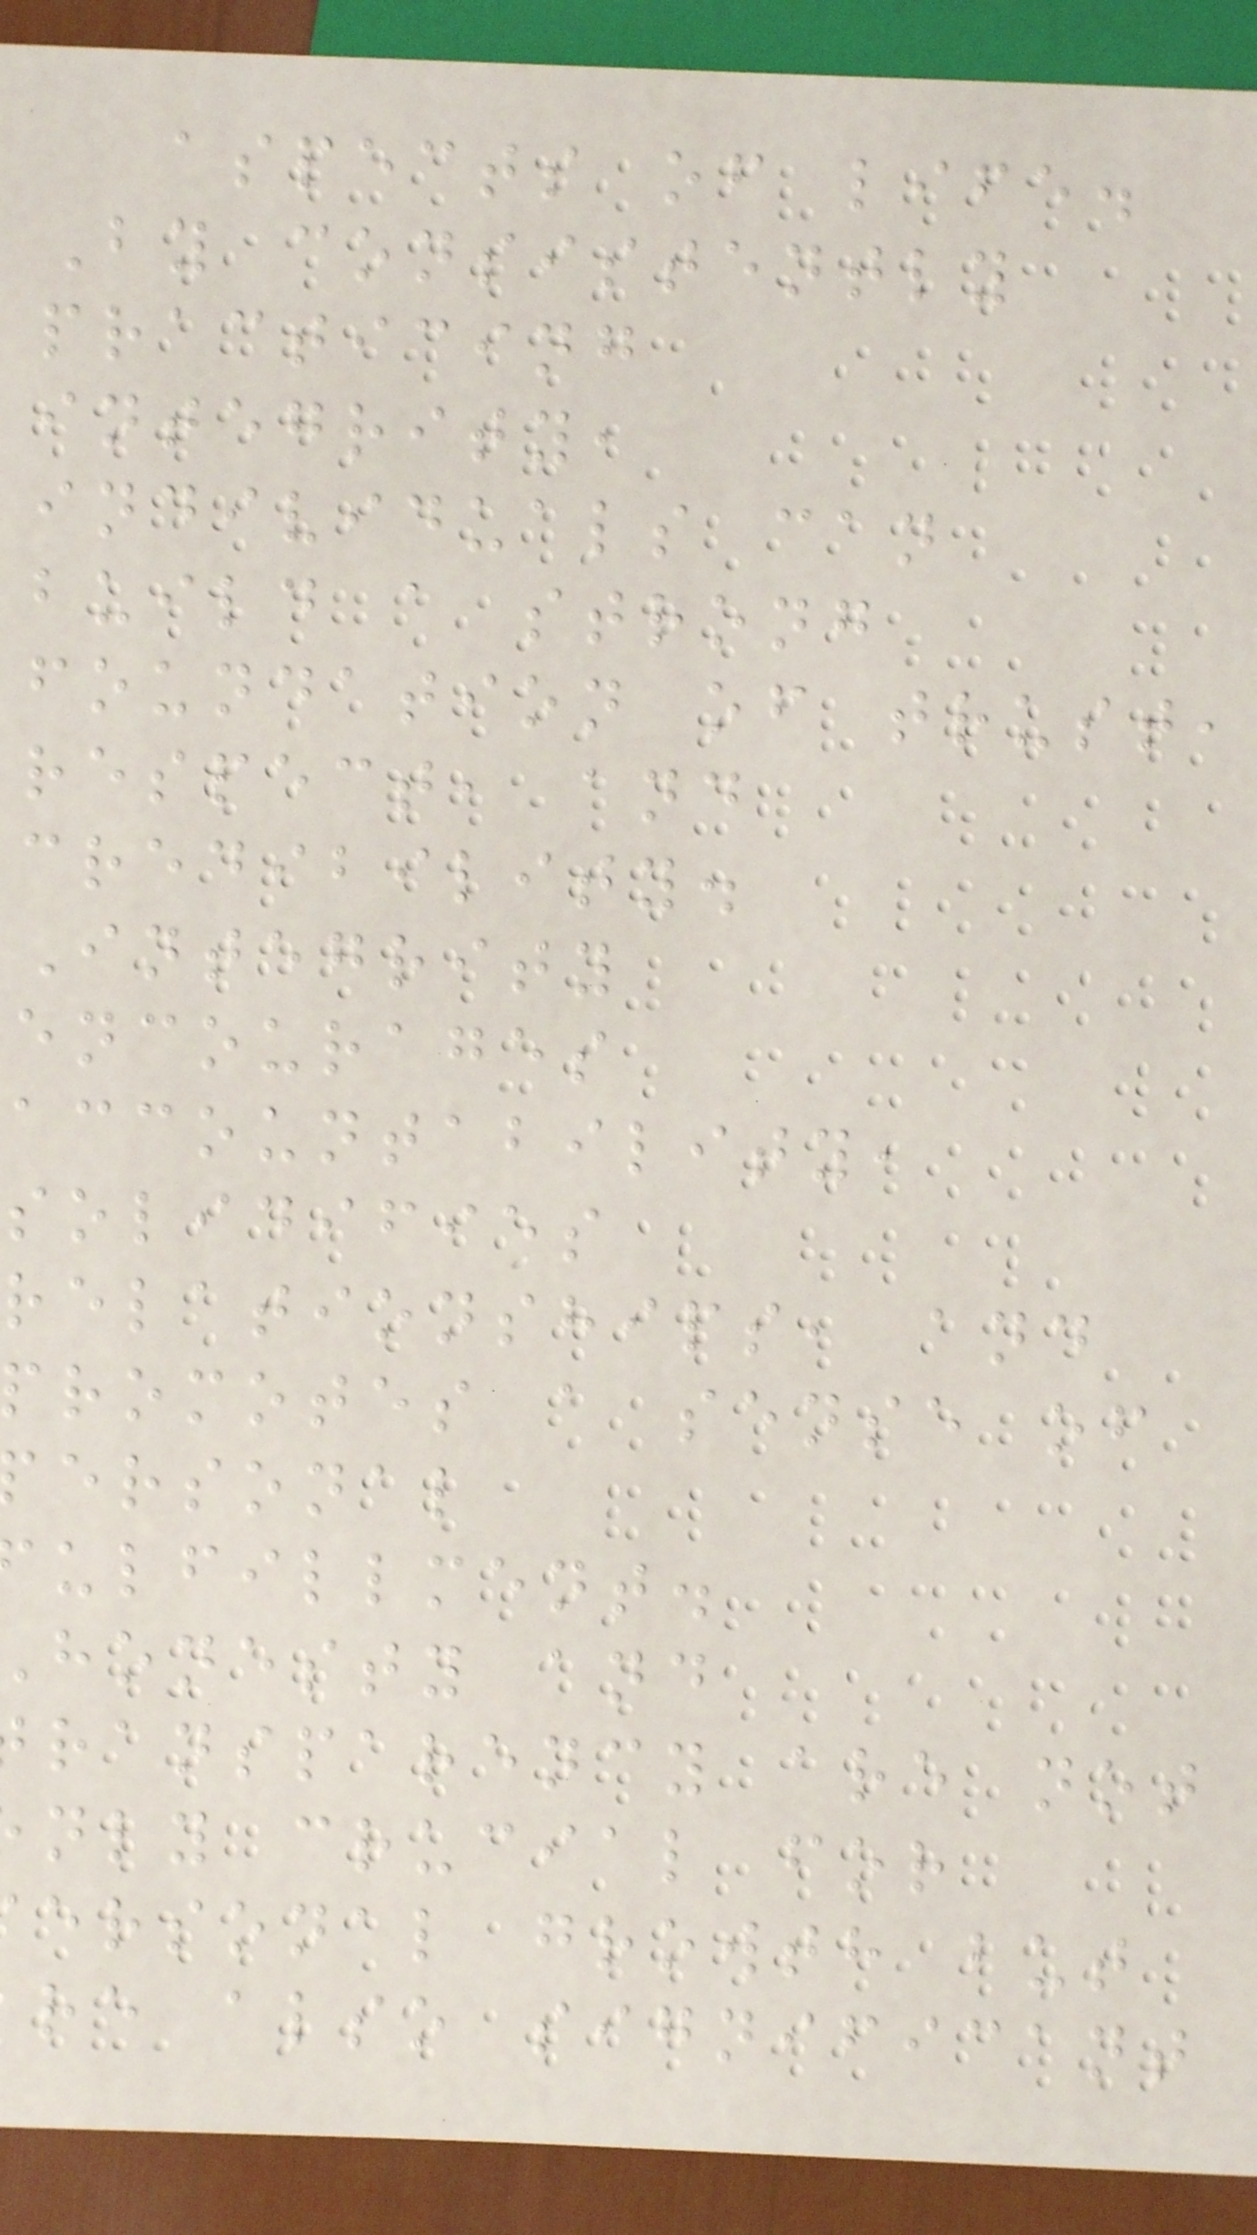aspects of life.
By consistently
practicing
integrity,
individuals can
build a strong
foundation of trust,
respect, and
credibility.
Integrity
encourages
accountability,
solidifies
relationships, and
promotes a sense of
ersonal
ulfillment.
honesty and
ransparency are not
nly crucial for
ersonal growth but
re also significant
